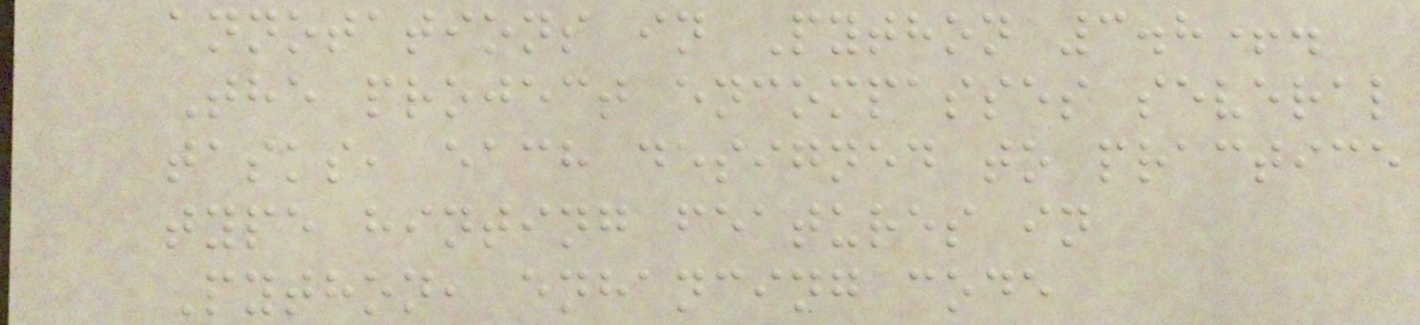annotations in Python 3.8+.
The project encompasses several
tasks, each designed to practice
type hinting features in
Python, enhancing code
